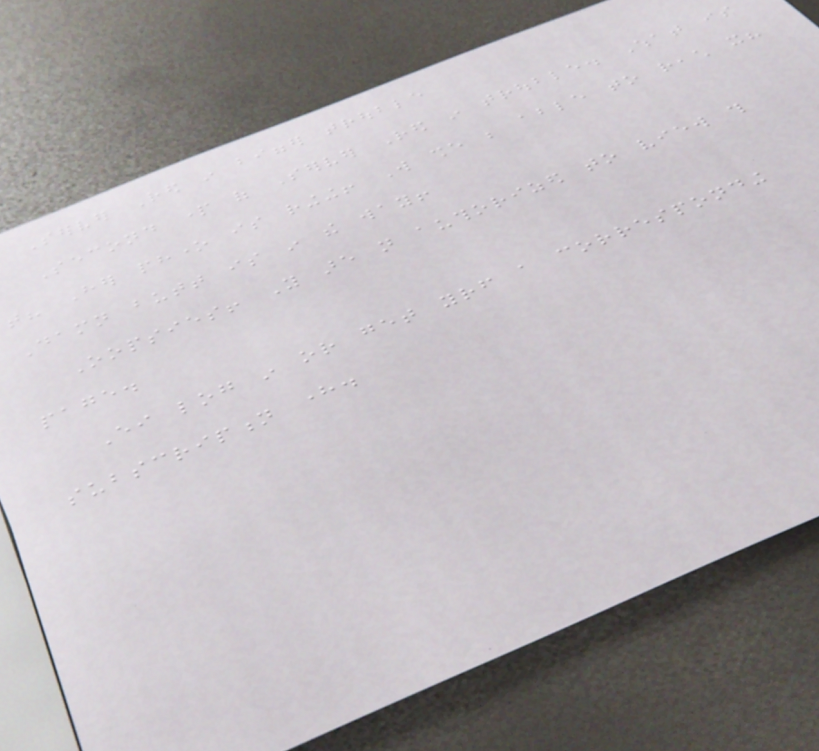Server Red in bigger trouble
Second part of Server Red in trouble. What is
that? Her phone is ringing! Will she be able to reach it?
Damn butt is in the way!
Oopsies! You are not authorized to view this
page.
Either log in or get yourself a corresponding
subscription here.
